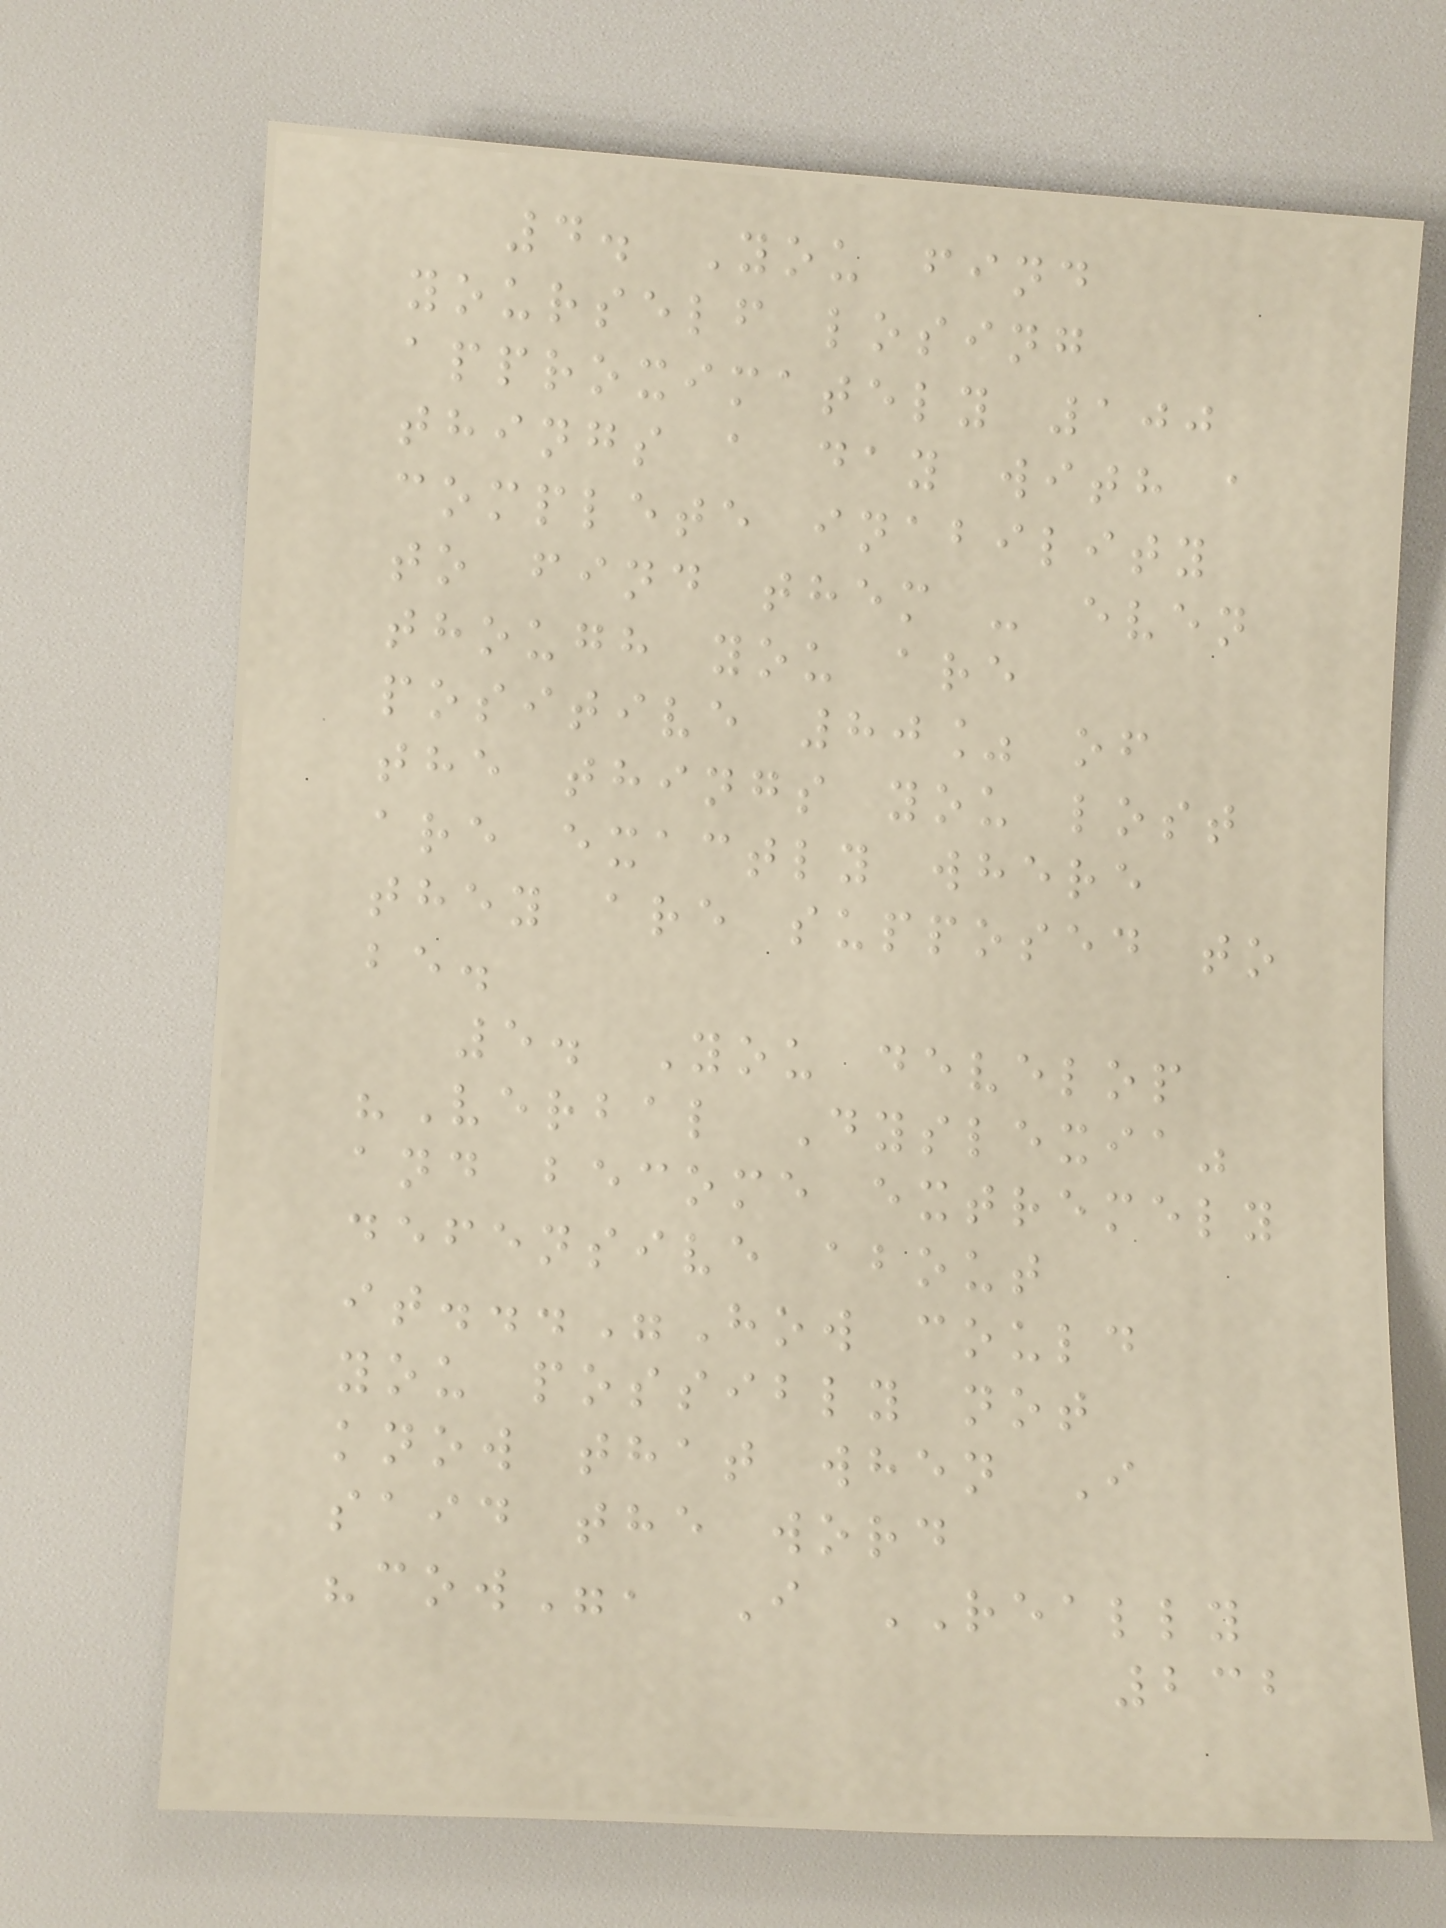4. You find
yourself losing
approximately 100
things a day with a
complete inability
to find them - even
though you are
positive 80% of
the things you lost
are exactly where
they are supposed to
be.
5. You develop
"Verbal Dyslexia"
and become extremely
defensive about
it..."How could
you possibly not
know that when I
said the word
"cow", I REALLY
232
